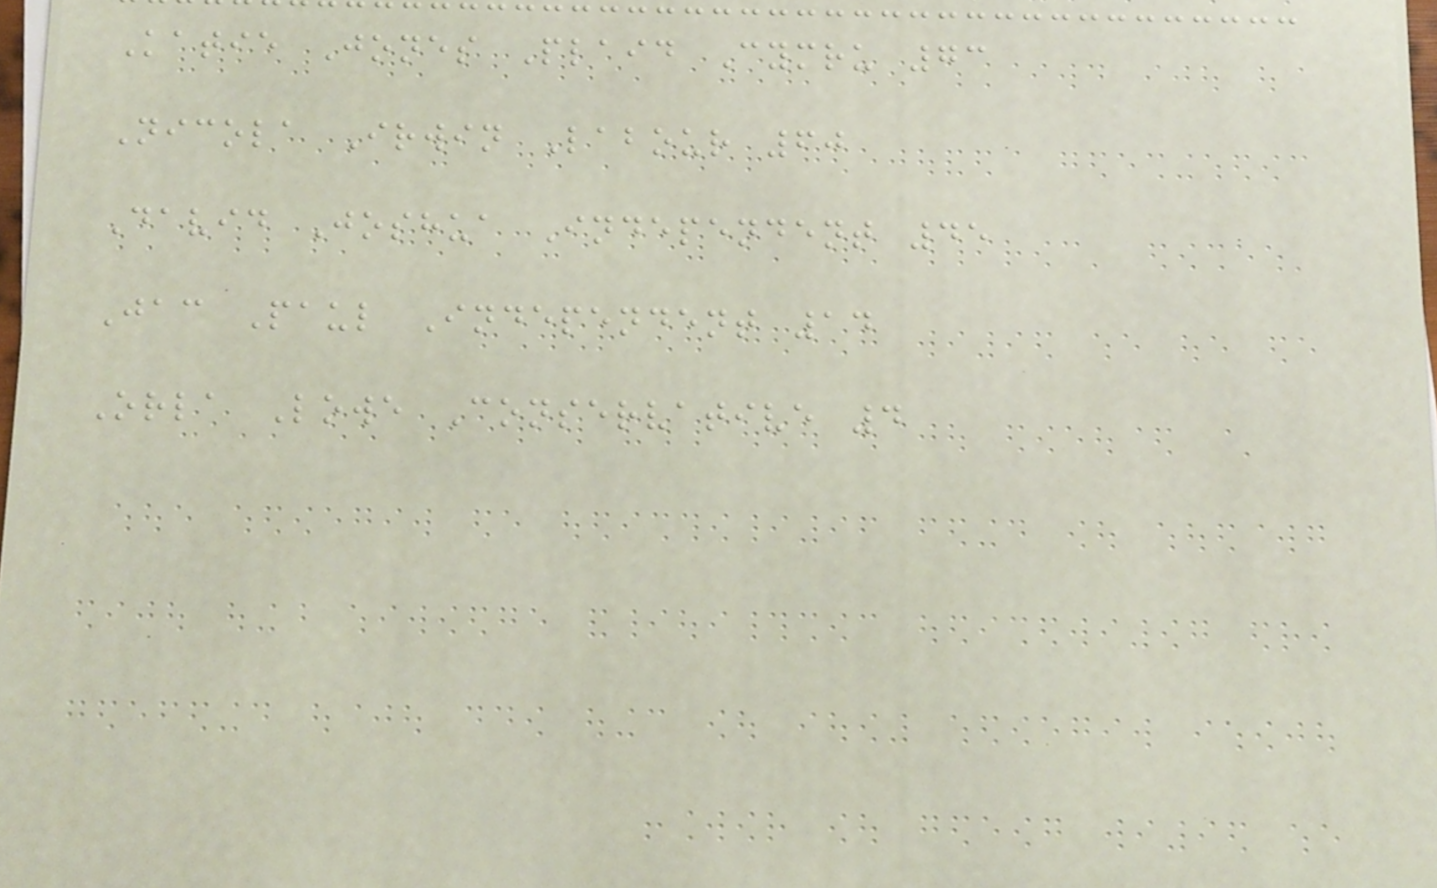Katie Jones Plaid Cymru 73
Nicola Irwin Labour 60
David Joshua Independent 45
Jac Paul Independent 14
Orla Lowe Conservative 4
